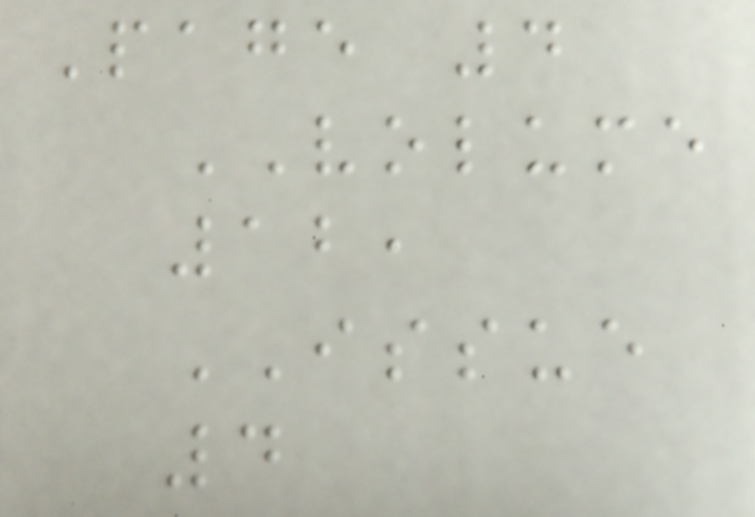Page 4
VOLUME
12,
ISSUE
4
